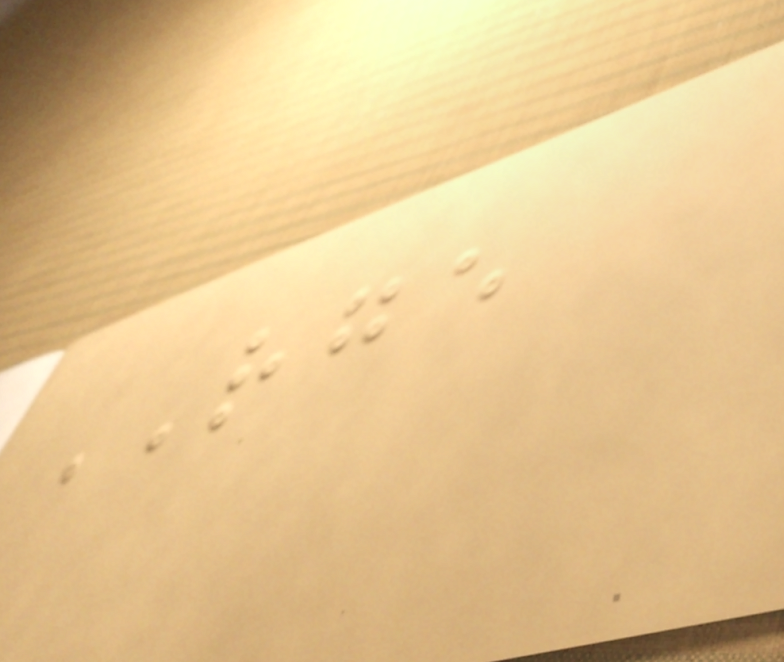RGE
